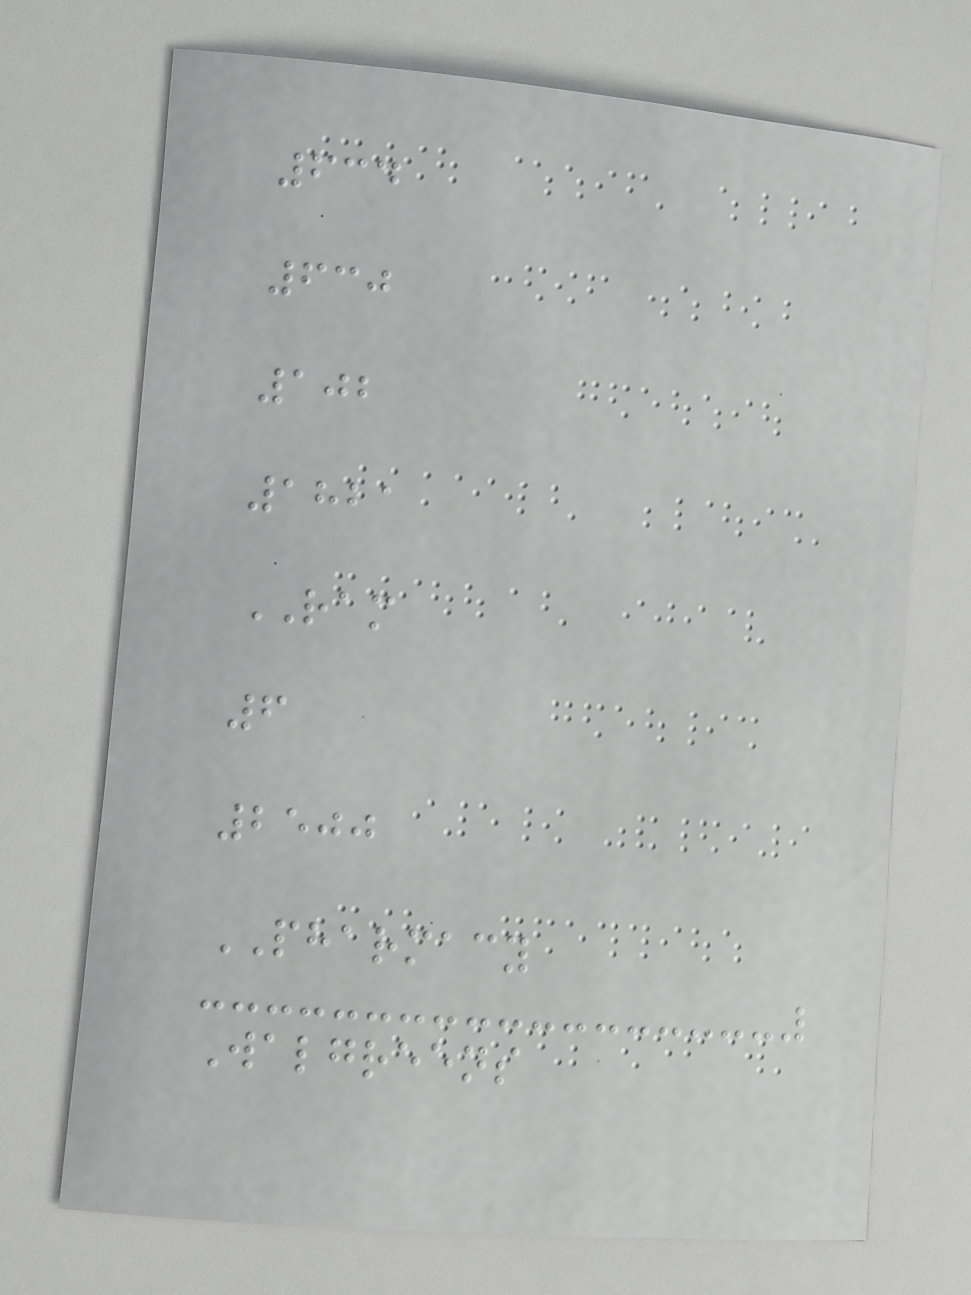634
630
102
1821
RAM
6
2500
PHARMACY
Walgreens
